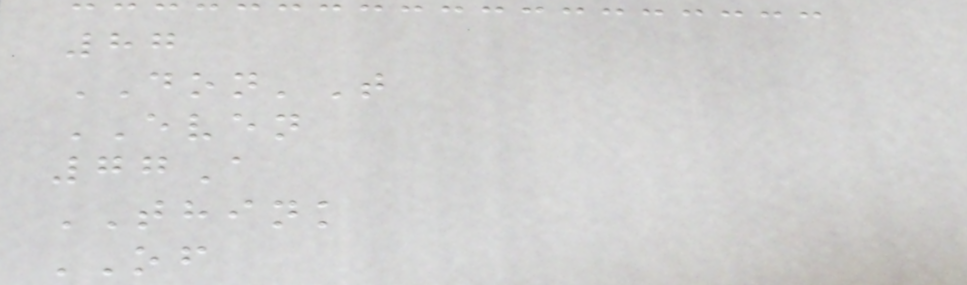87
DON'T
EVEN
77A
THINK
OF
